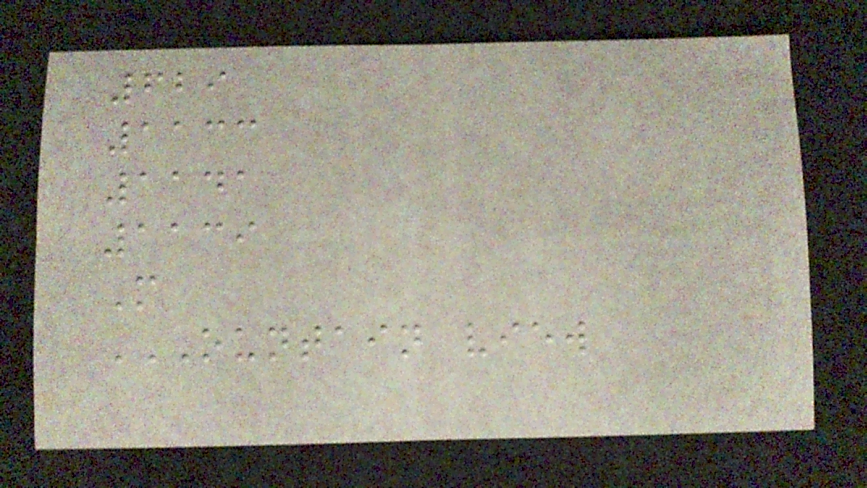629
1133
1141
1139
M
OUNTAIN VIEW
